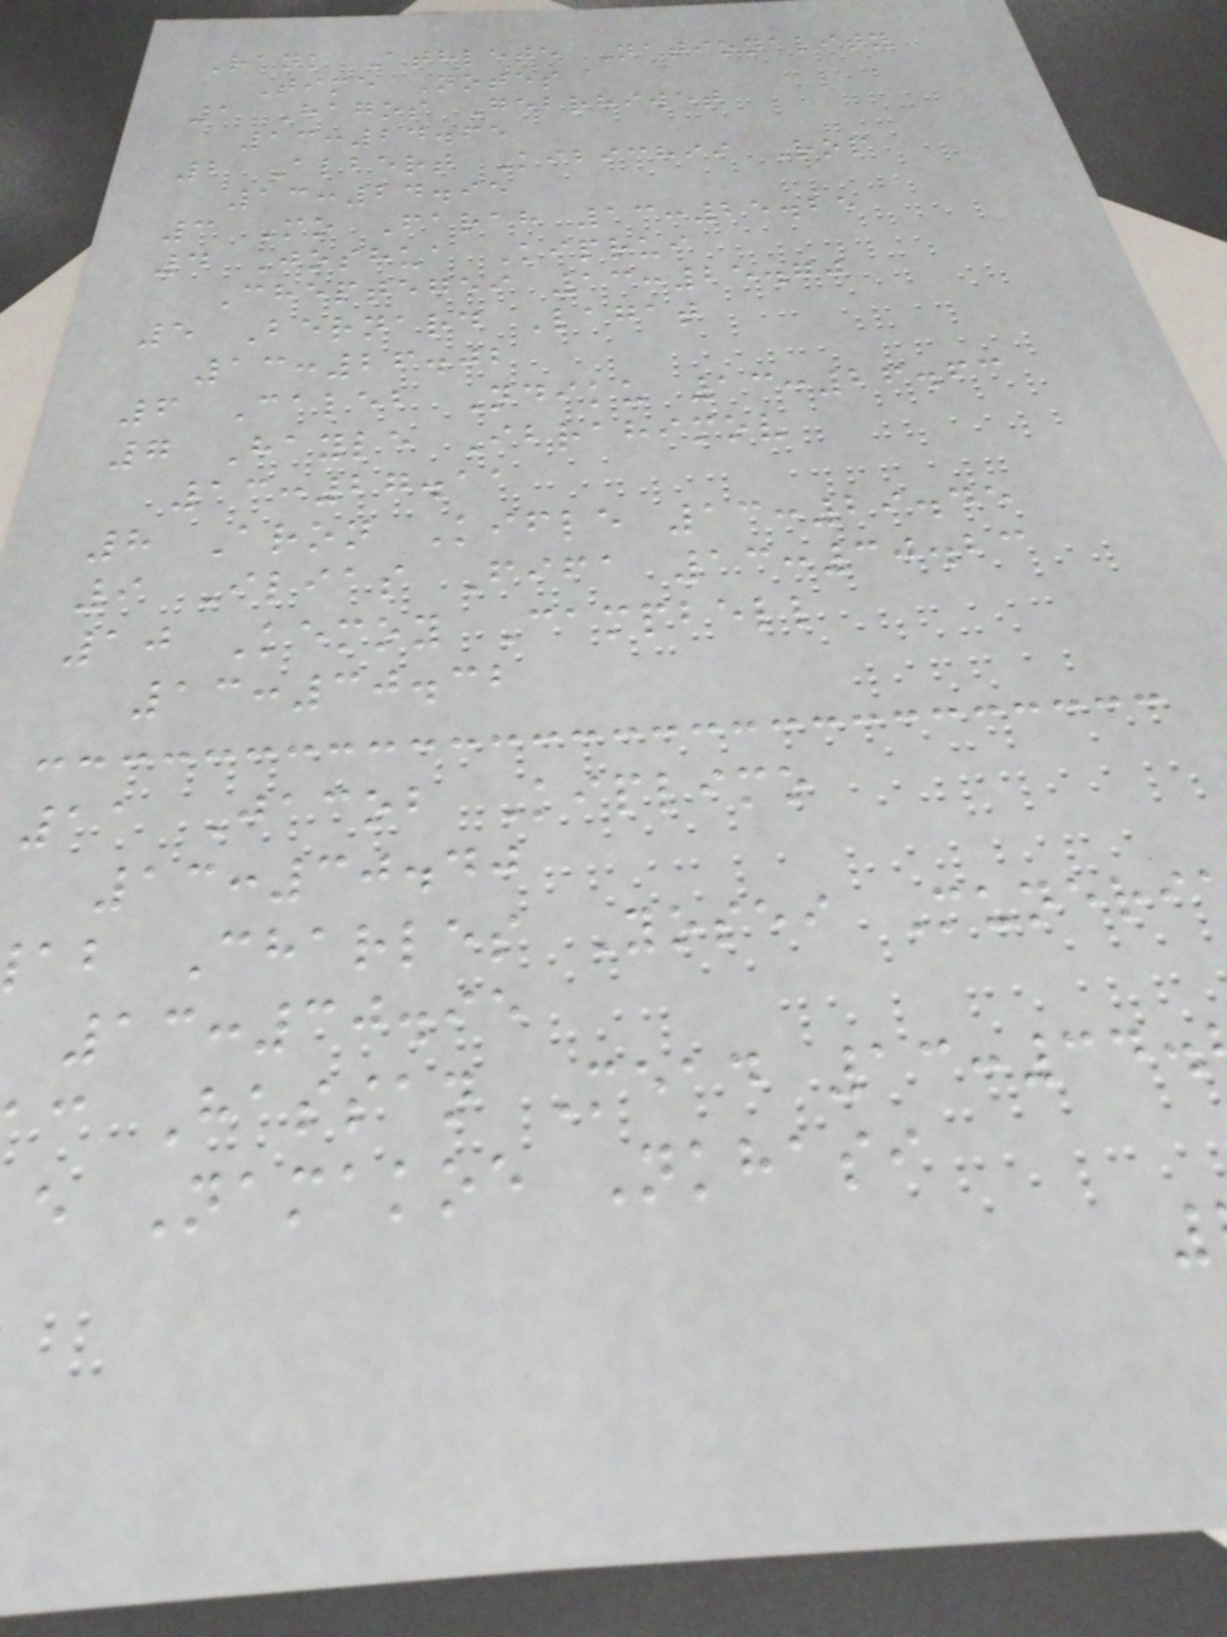Rank Athlete Nationality
Time Notes
1 Hagos Gebrhiwet
13:24.65
2 Albert Kibichii Rop
13:24.95
3 Mo Farah 13:25.25
4 Joshua Kiprui
Cheptegei 13:25.70
5 Bernard Lagat
13:26.02
6 Caleb Ndiku 13:26.63
7 Hayle Ibrahimov
13:27.11
8 Aron Kifle 13:29.45
9 Ilias Fifa 13:30.23
10 Kemoy Campbell
13:30.32
11 Jacob Kiplimo
13:30.40
ab Charles Yosei Muneri
13:30.95
c Hassan Mead 13:34.
e Namakoe Nkhasi
